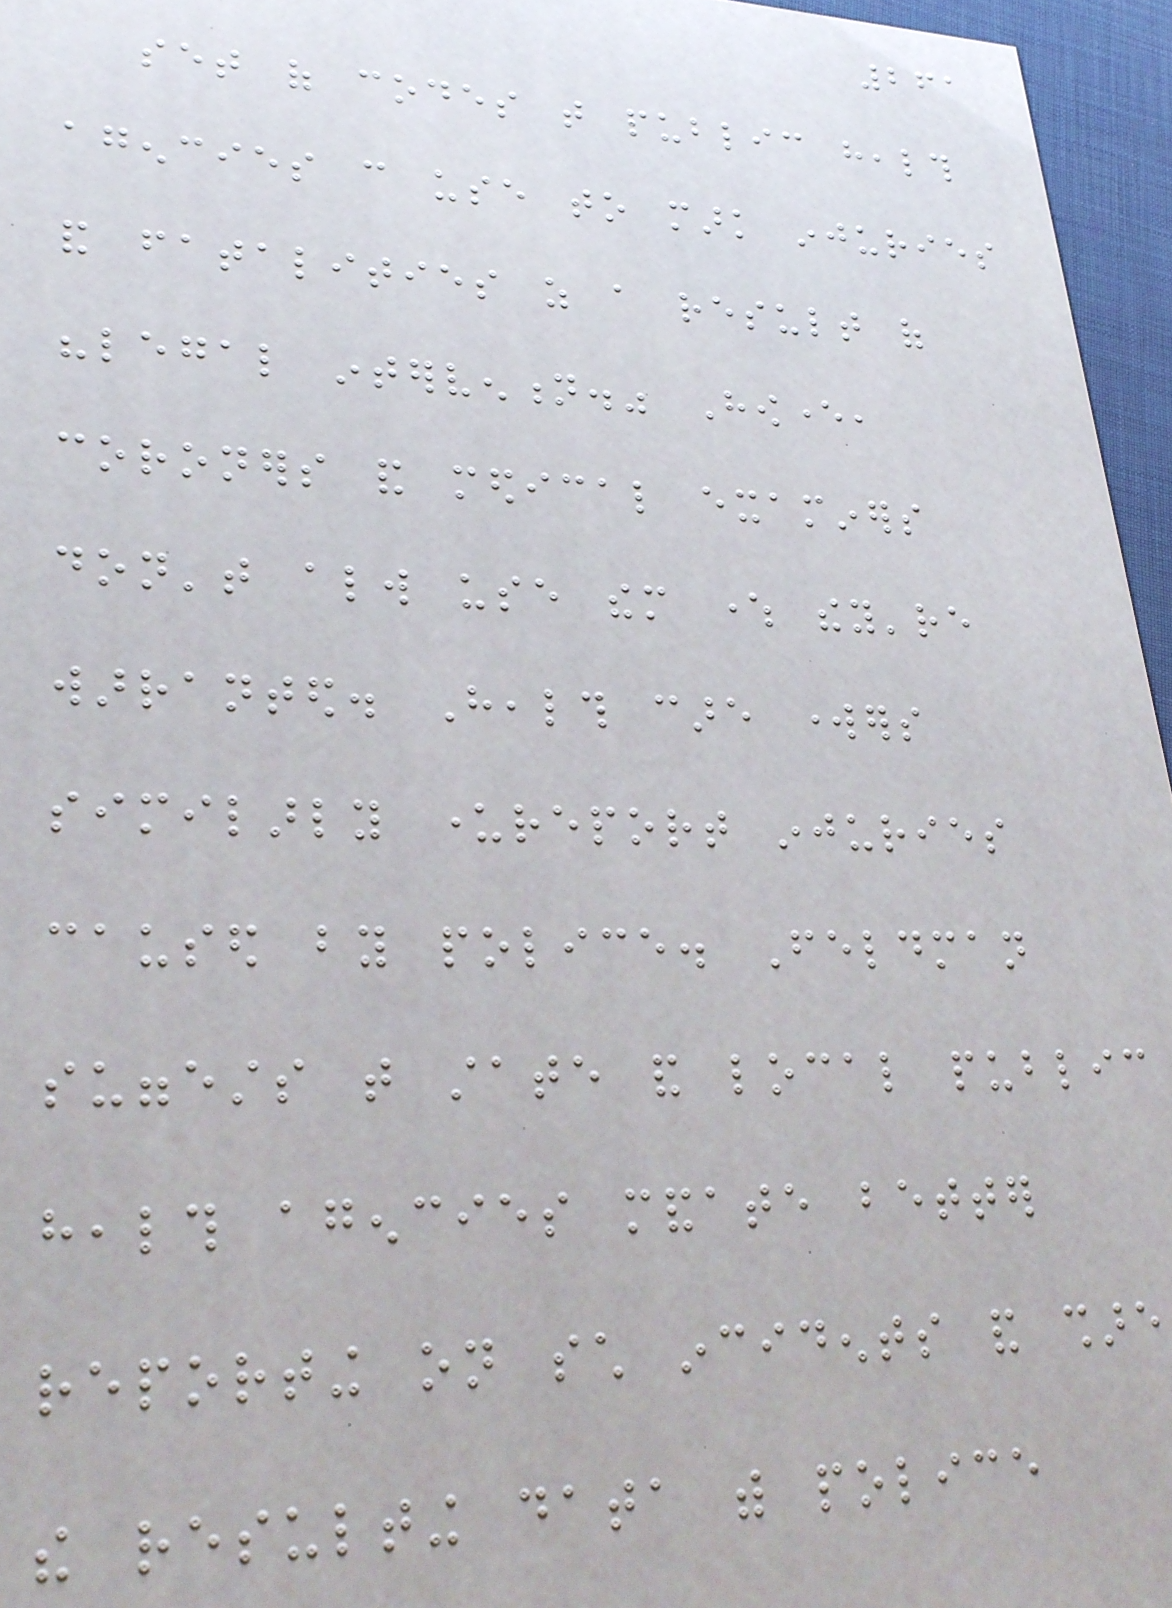261
set of codes that public health
agencies can use to mark injuries
and fatalities as a result of
"legal intervention." However,
coroners and medical examiners
don't always use them where they're
warranted. Health care workers
similarly underreport injuries
caused by police. Feldman
suggests that state and local public
health agencies mandate better
reporting on such incidents and share
the resulting data with police
